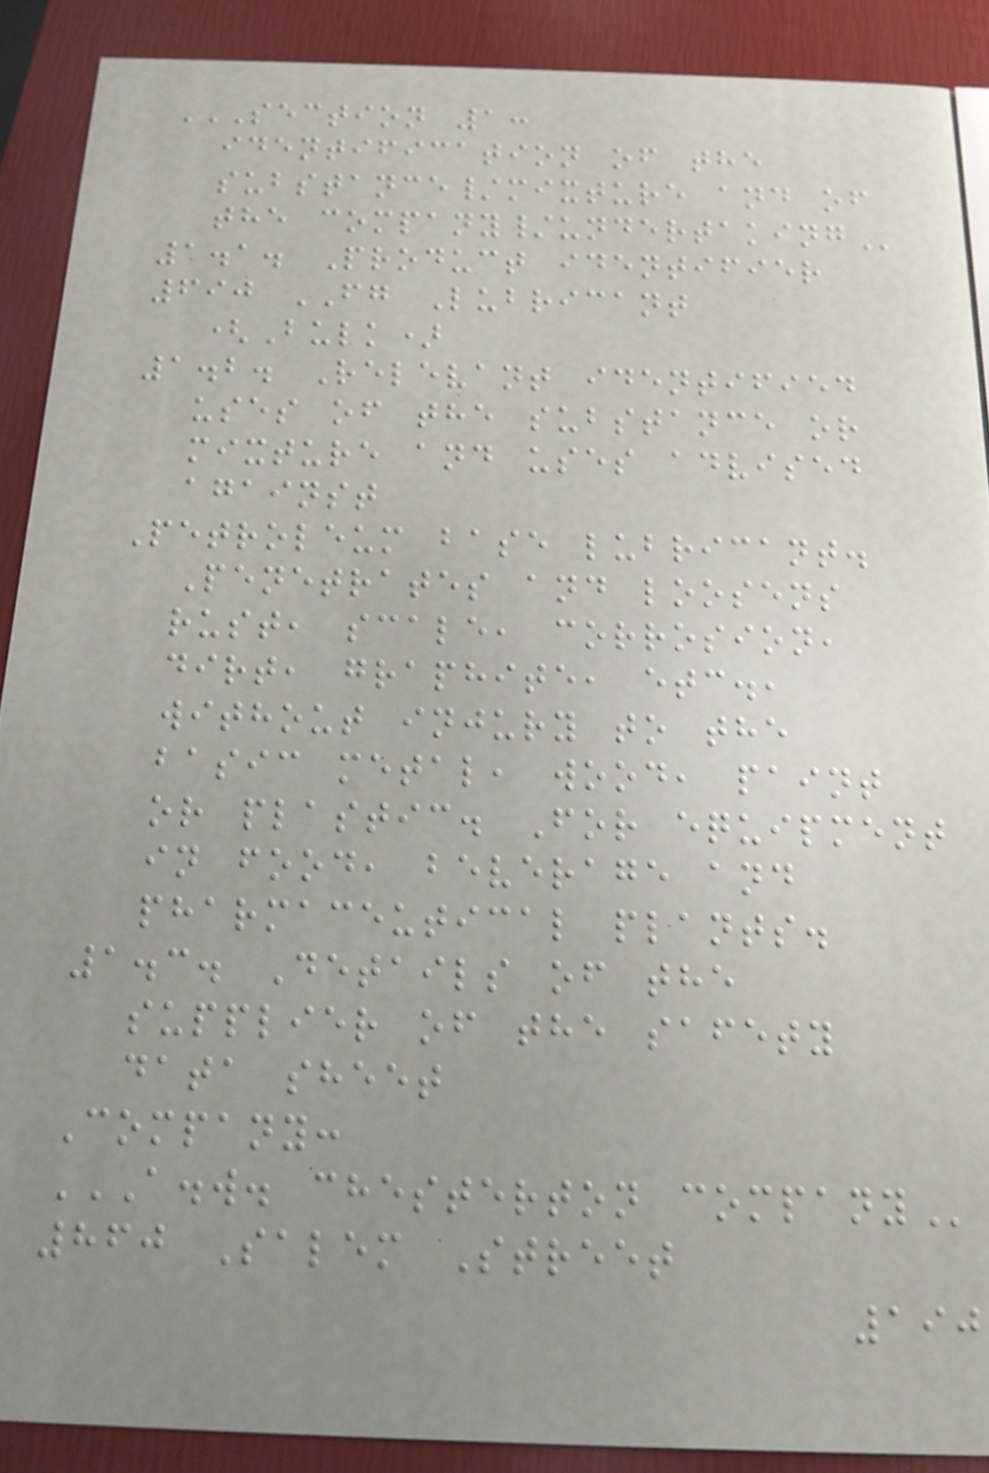SECTION 1:
IDENTIFICATION OF THE
SUBSTANCE/MIXTURE AND OF
THE COMPANY/UNDERTAKING
1.1. Product identifier
690 FG Lubricant
(Bulk)
1.2. Relevant identified
uses of the substance or
mixture and uses advised
against
Petroleum base lubricant.
Penetrates and loosens
rust, scale, corrosion,
dirt, graphite, etc.,
without injury to the
basic metal, wood, paint
or plastic. For equipment
in food, beverage and
pharmaceutical plants.
1.3. Details of the
supplier of the safety
data sheet
Company:
A.W. CHESTERTON COMPANY
860 Salem Street
190
